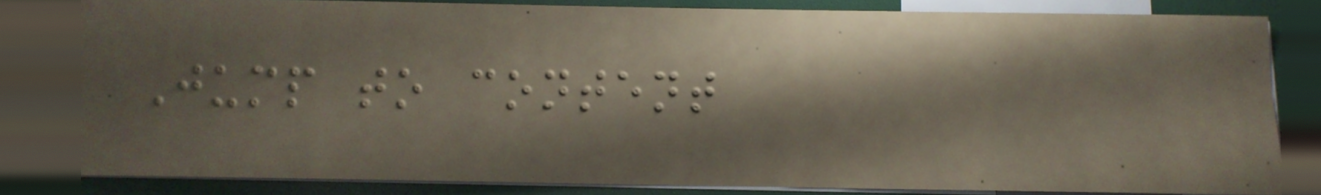Jump to content
